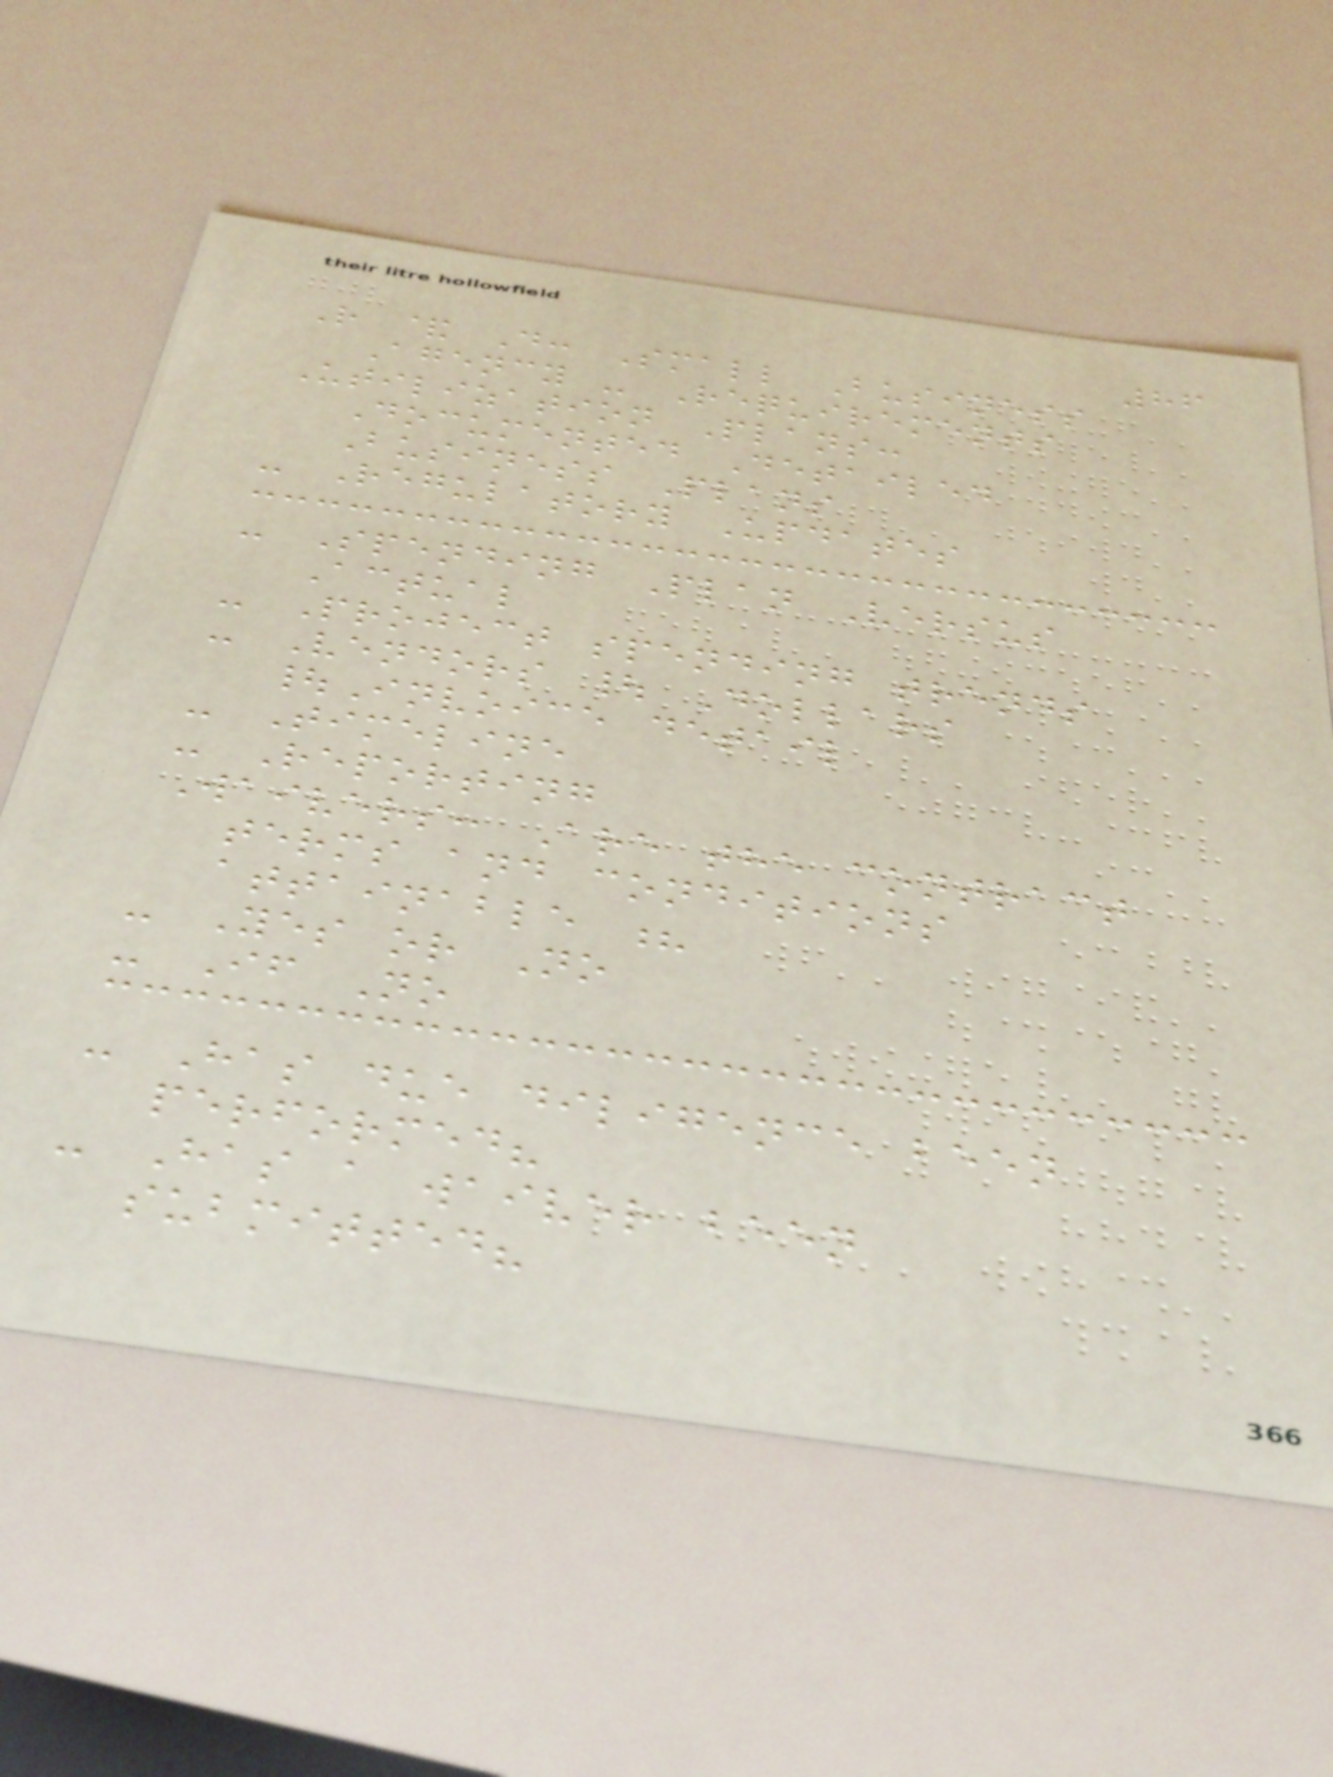86
R & D: Small Business
Agency - Requirements
Utilization Plans:
Documented Detailed
Business Plans
- Regulatory Updates
- Spending Plan Versus
Actual
- Project spending trends
- Vendors | Dollars
|Invoice detail
- Timeline
- Reporting
Waivers: Are the contract
terms and conditions
attainable ?
- Yes or No
- If No
- Has due diligence been
performed?
- Has a waiver been
submitted?
